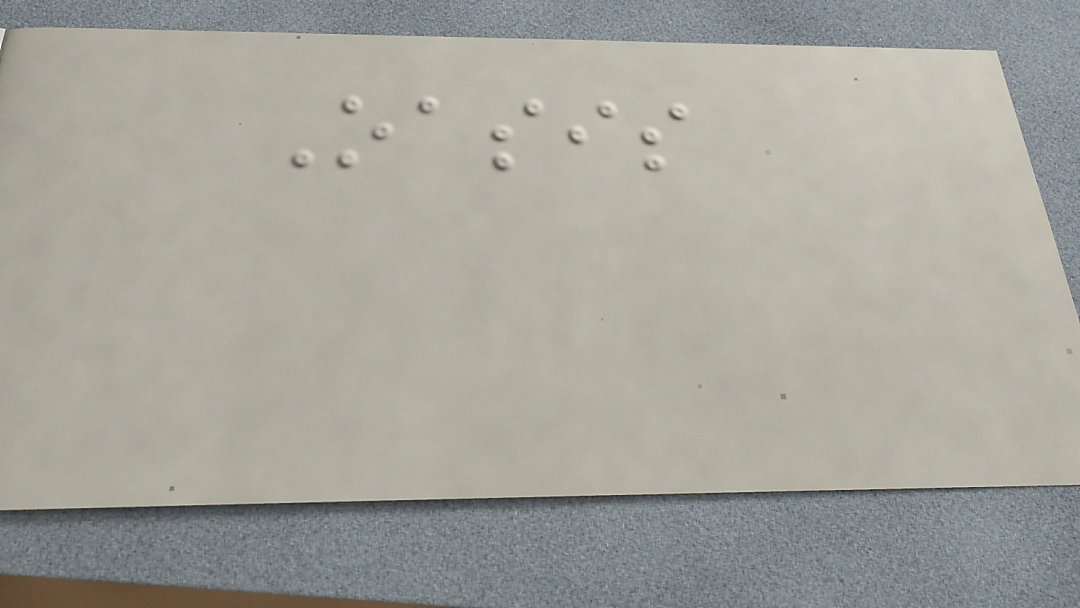Oasis
